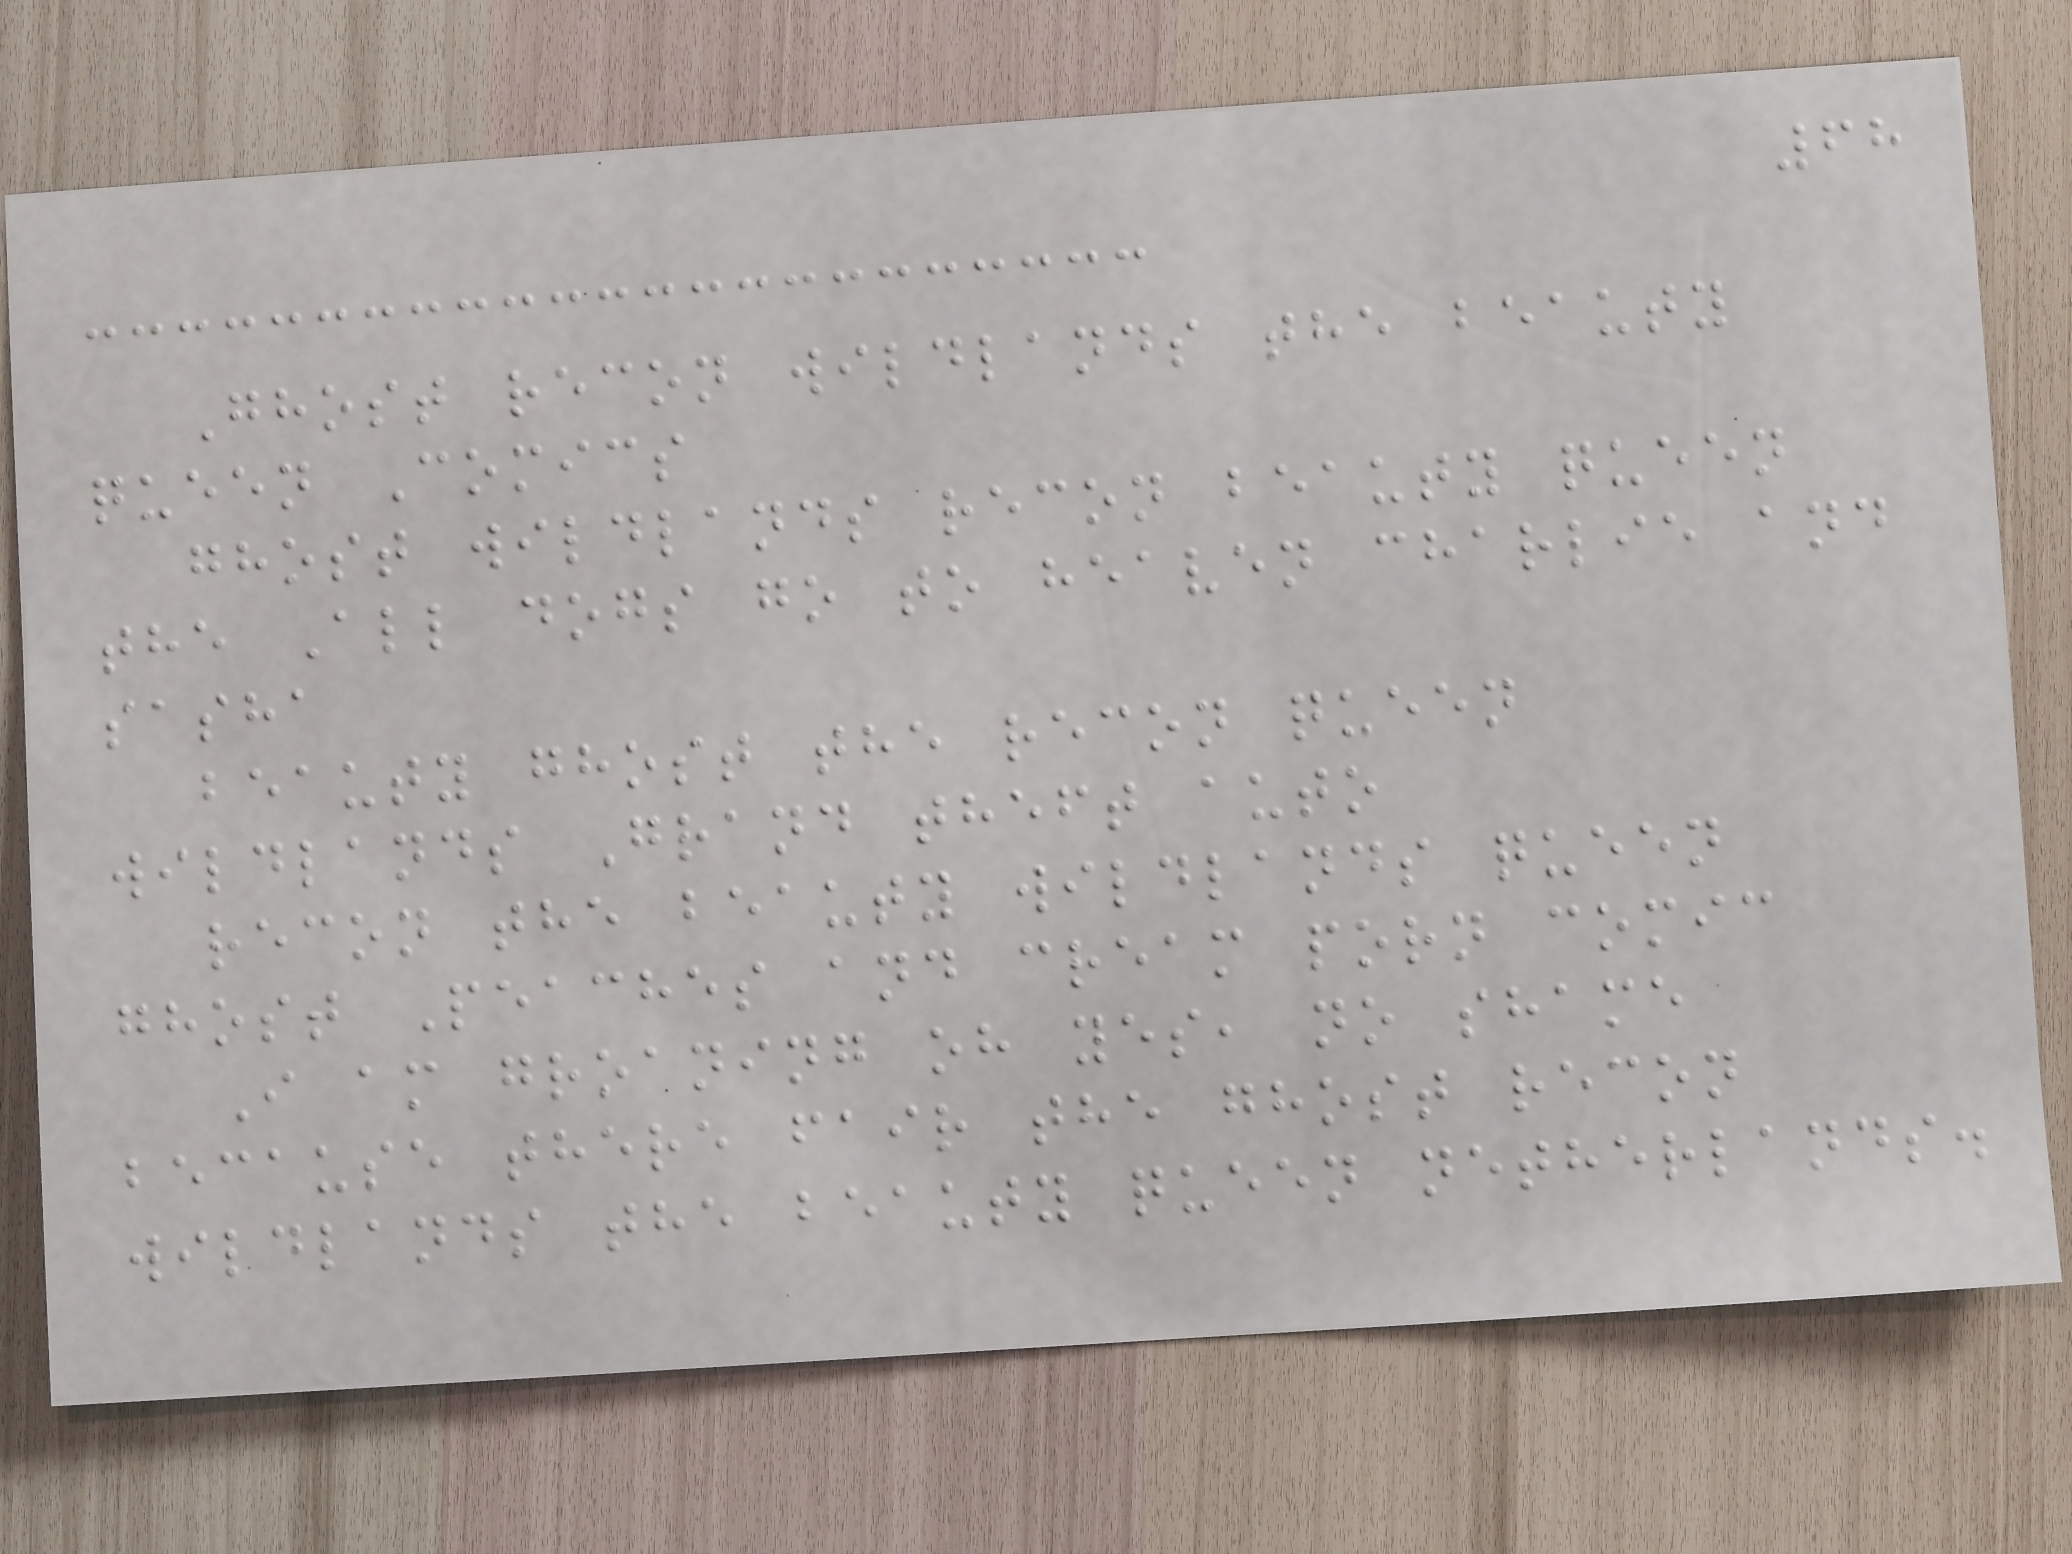68
Ghost recon wildlands the beauty
queen Comics
ghost wildlands recon beauty queen
the All dogs go to heaven charlie and
sasha
beauty ghost the recon queen
wildlands Grand theft auto
recon the beauty wildlands queen
ghost Peaches and cream porn comic
I am groaning oh yes, no shame
because there fair the ghost recon
wildlands the beauty queen netherlands.
